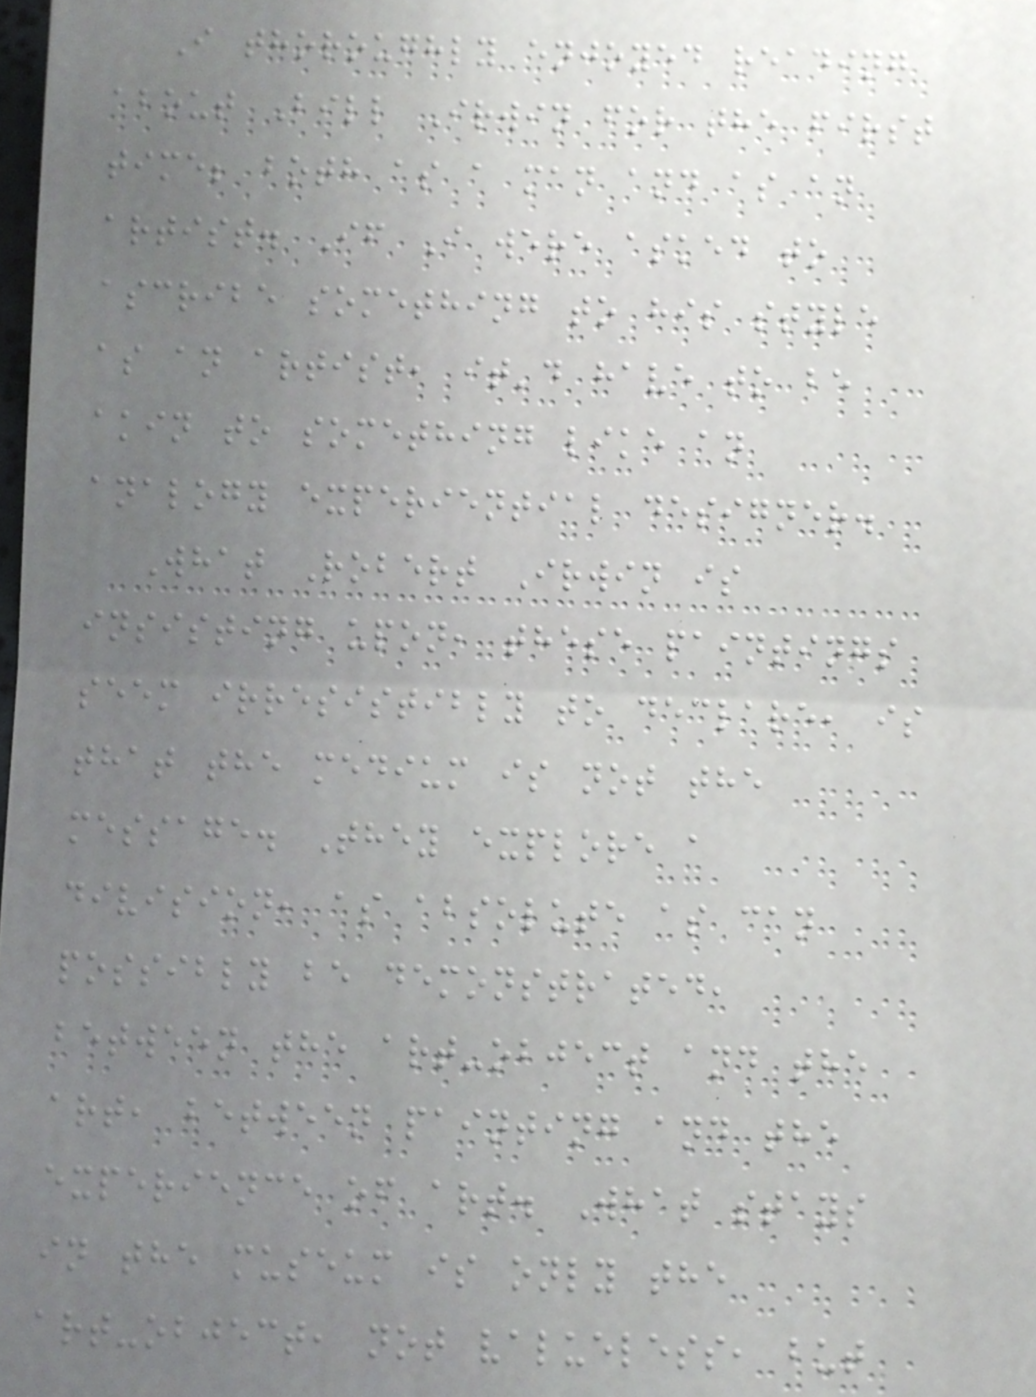I thoroughly enjoyed reading
about Bill Irwin for the first
time; both as a man and as an
artist. If I were asked to
ascribe something to his style
as an artist, it'd have to be
akin to something like an
analogy experiential designer.
What Robert Irwin is
insisting upon, these paintings
seem irresistibly to declare, is
that the medium is not the
message. They explore a
division, as absolute as can
possibly be demonstrated,
between the art-object and the
art, between painting and the
experience of art. What stays
in the museum is only the
art-object, not valueless, but
